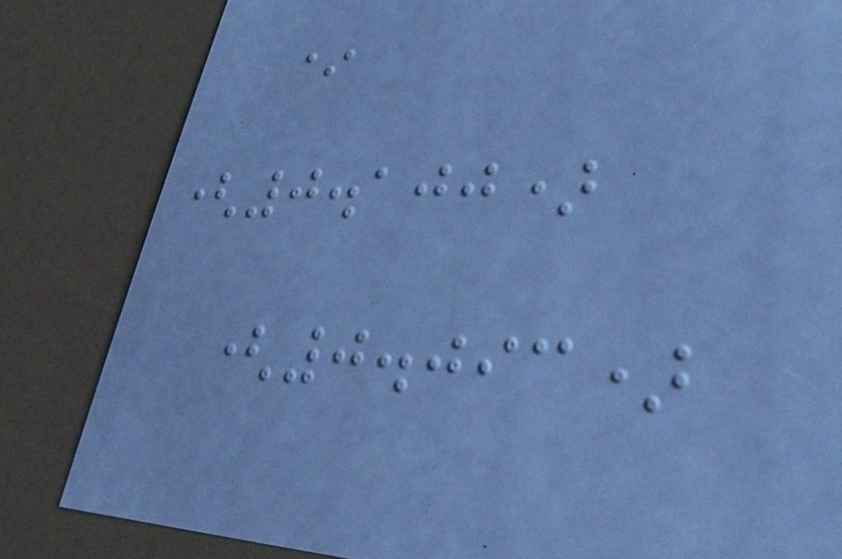*
(0.100)
(0.093)
